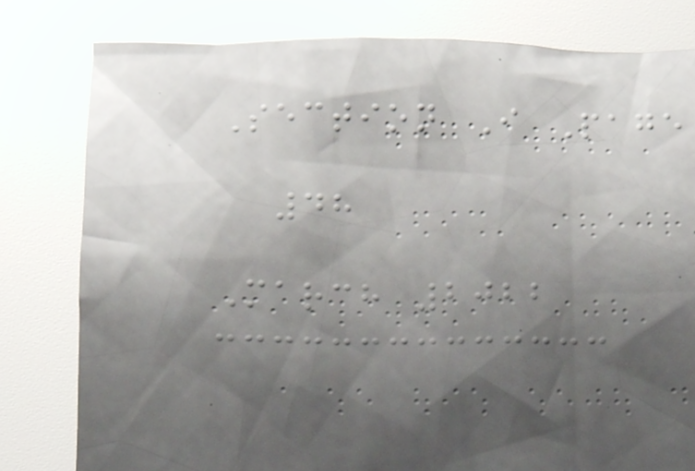Section I Page
48
March 2022
